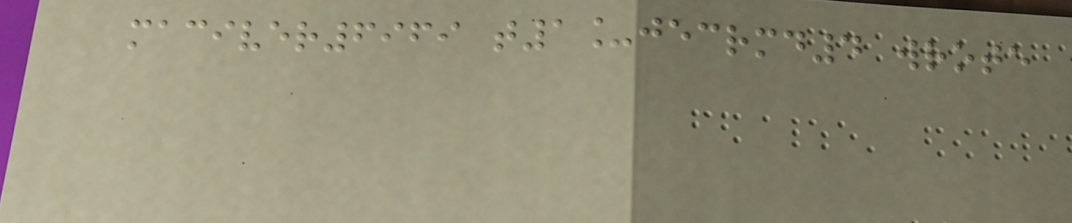maciver6969 t1_jecrmd4 wrote
